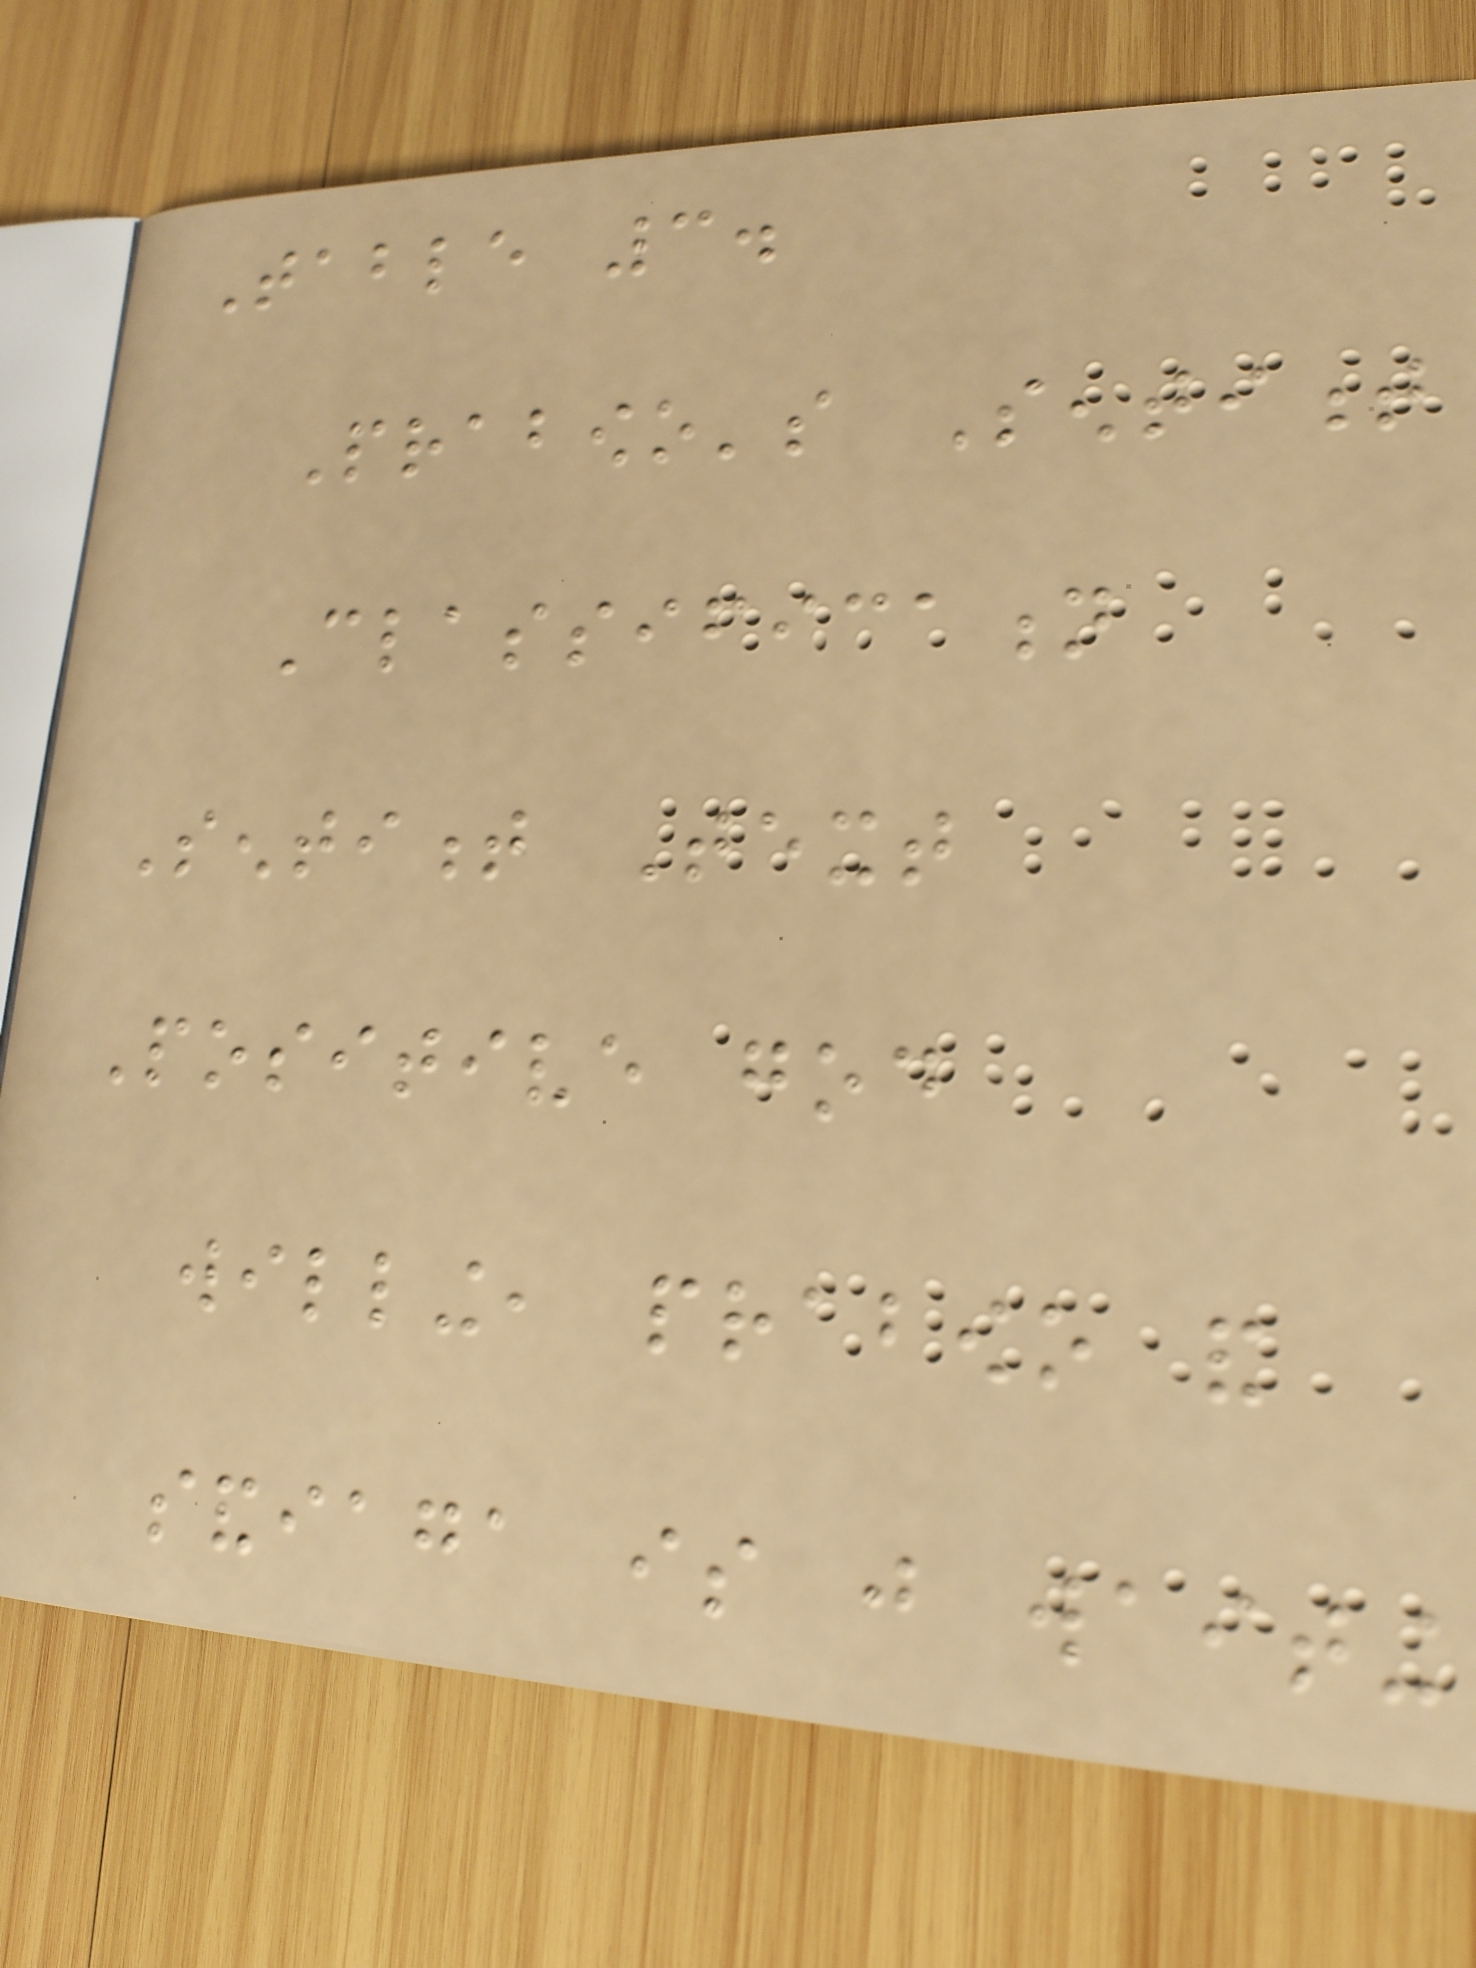Table 3.
Prabowo's Sentiment
Classification
Sentiment Text
Positive god
willing, prabowo and
sandiaga is just waiting
